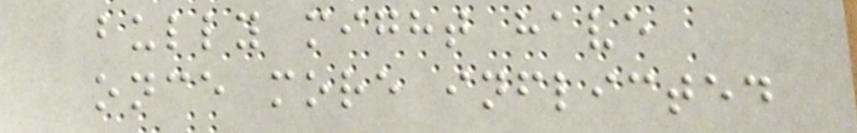bully might have
once more inflicted
